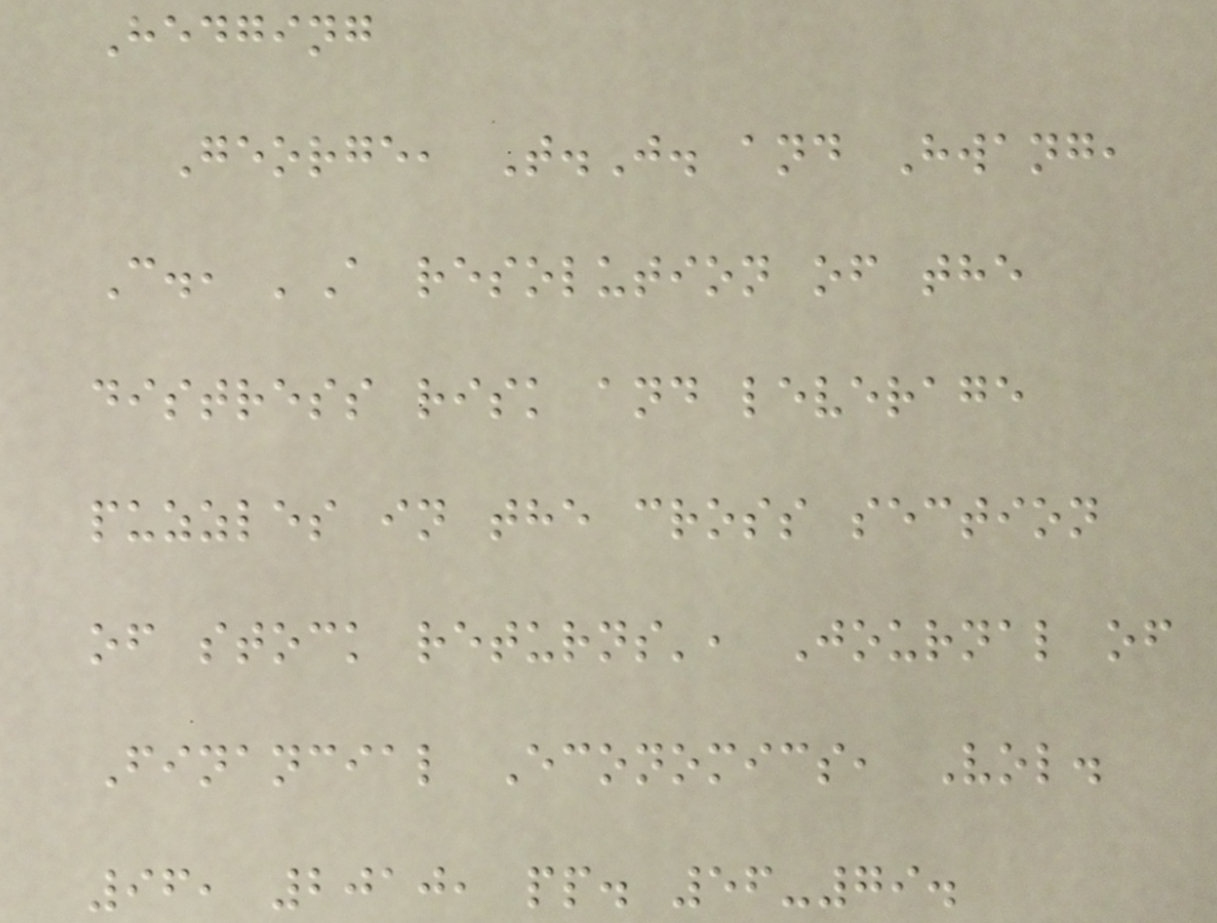Hedging
George, T.J. and Hwang,
C., 'A resolution of the
distress risk and leverage
puzzles in the cross section
of stock returns', Journal of
Financial Economics, Vol.
96, 2010, pp. 56-79.
